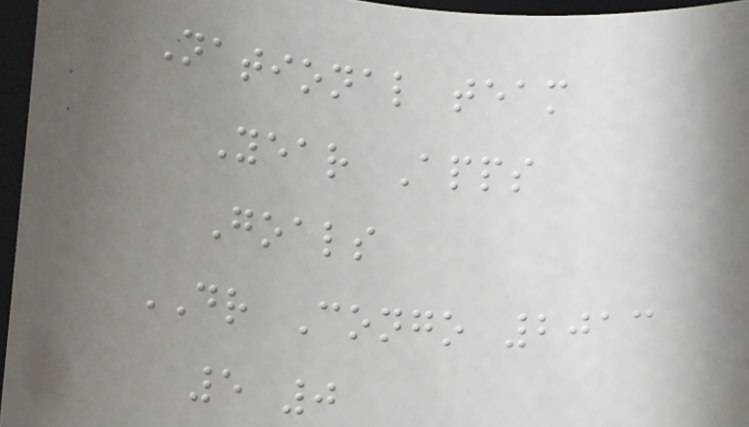National team
Year Apps
Goals
DR Congo 2013
5 0
